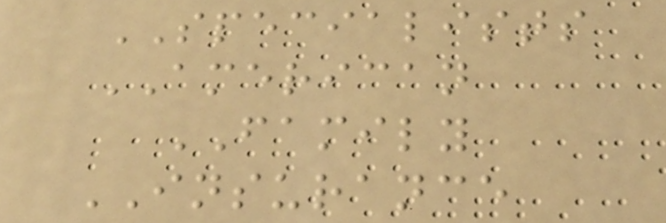SPECIALISTS
AMERICAN
FAMILY
INSURANCE
